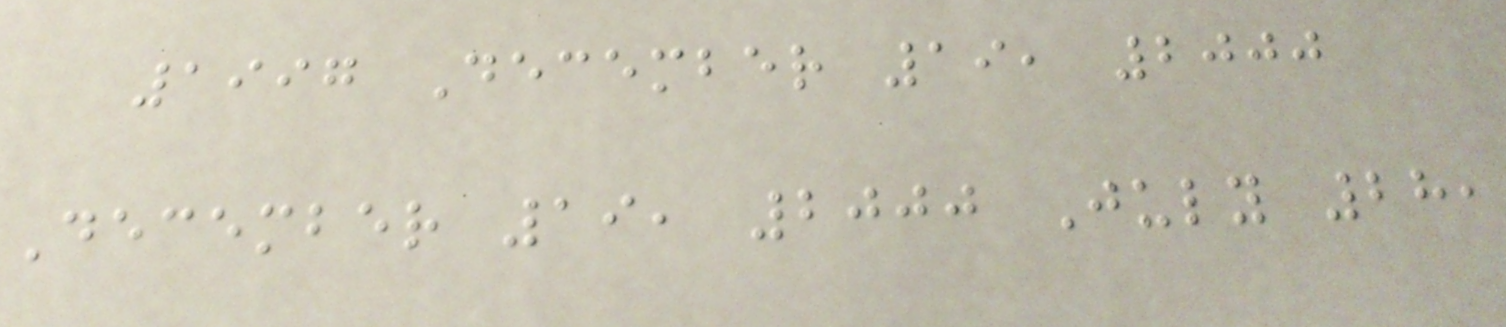1997 December 19, 2000
December 19, 2000 July 28,
